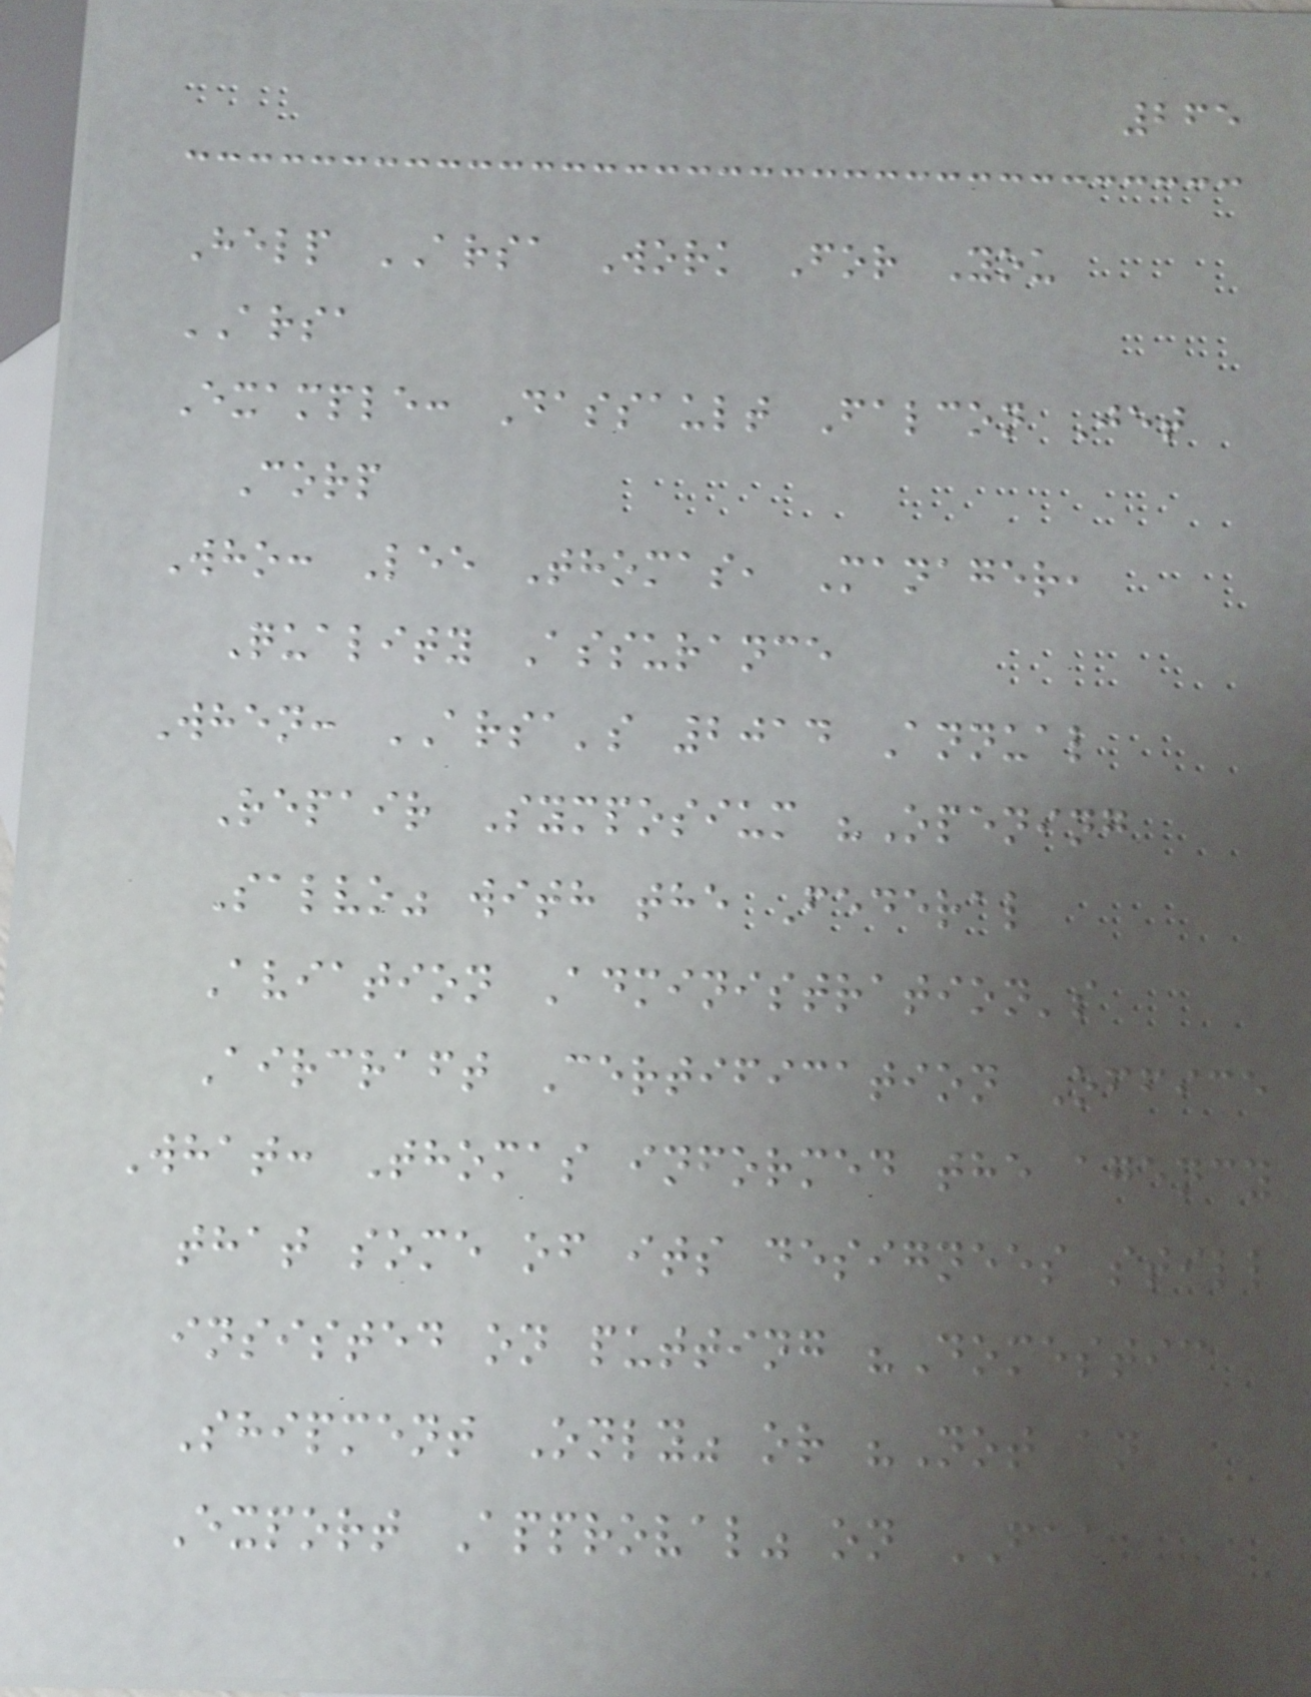265
Help ARSA Work For You
ARSA
Example: Dassault Falcon Jet
Corp
Who: Lee Thomas, Manager,
Quality Assurance
When: ARSA's 2014 Annual
Repair Symposium "Opening
Salvo" with the Federal
Aviation Administration's
Aircraft Certification Office
What: Thomas informed the agency
that some of its designees still
insisted on putting "Domestic
Shipment Only" or "Not an
Export Approval" on FAA
